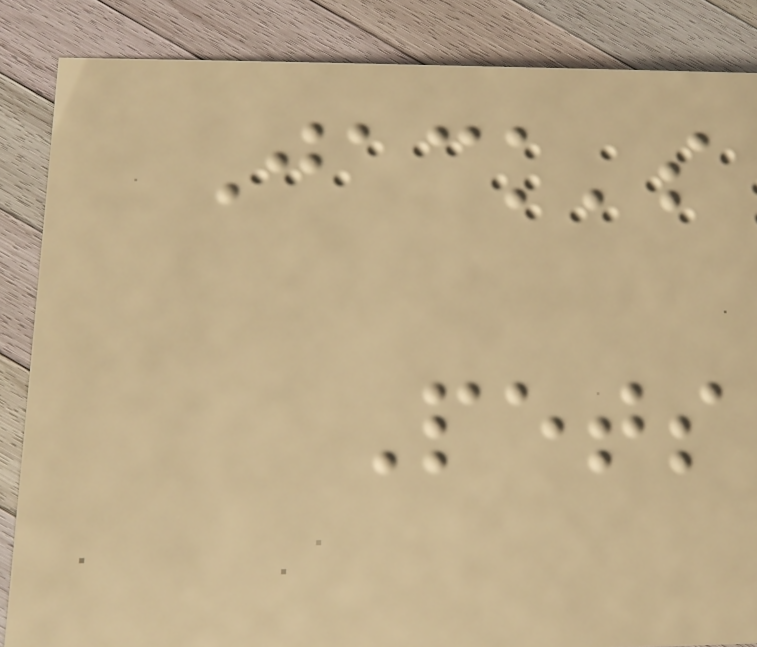Jack's
Pets
